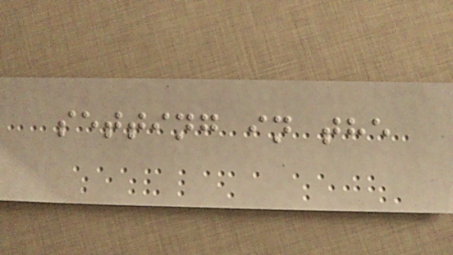setting in the
